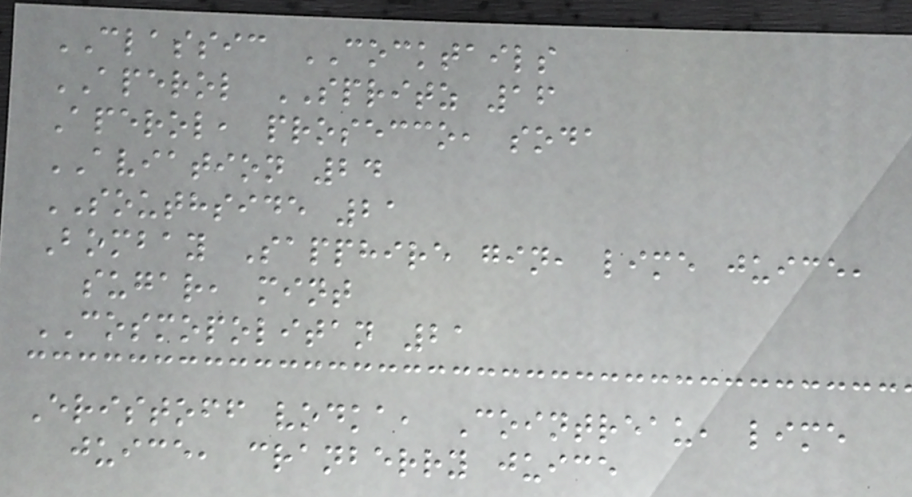CLASSIC COCKTAILS
APEROL SPRITZ 16
Aperol, prosecco, soda
AVIATION 24
SOUTHSIDE 21
Bombay Sapphire gin, lime juice,
sugar, mint
COSMOPOLITAN 21
Eristoff vodka, Cointreau, lime
juice, cranberry juice
